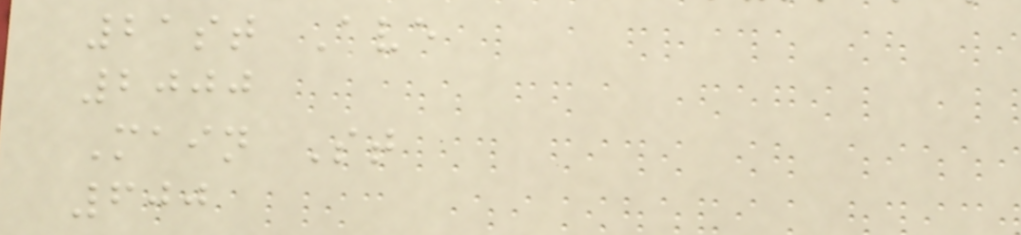21st Ave
2000
Main St
600
